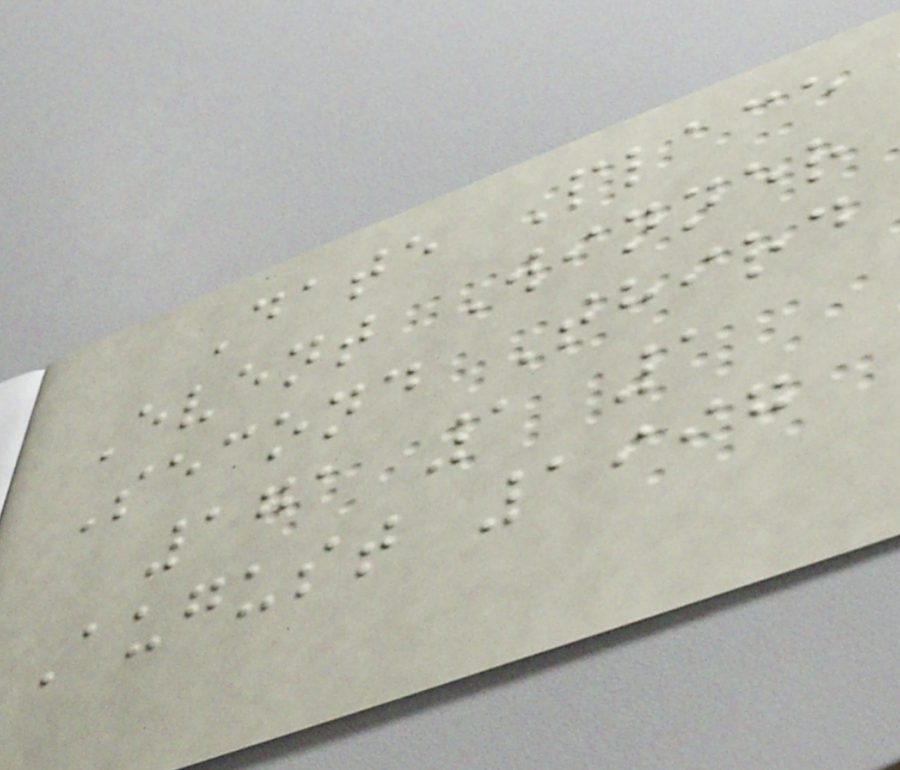Date Place
Event Winner
Second Third
171 1 1
August 1997
